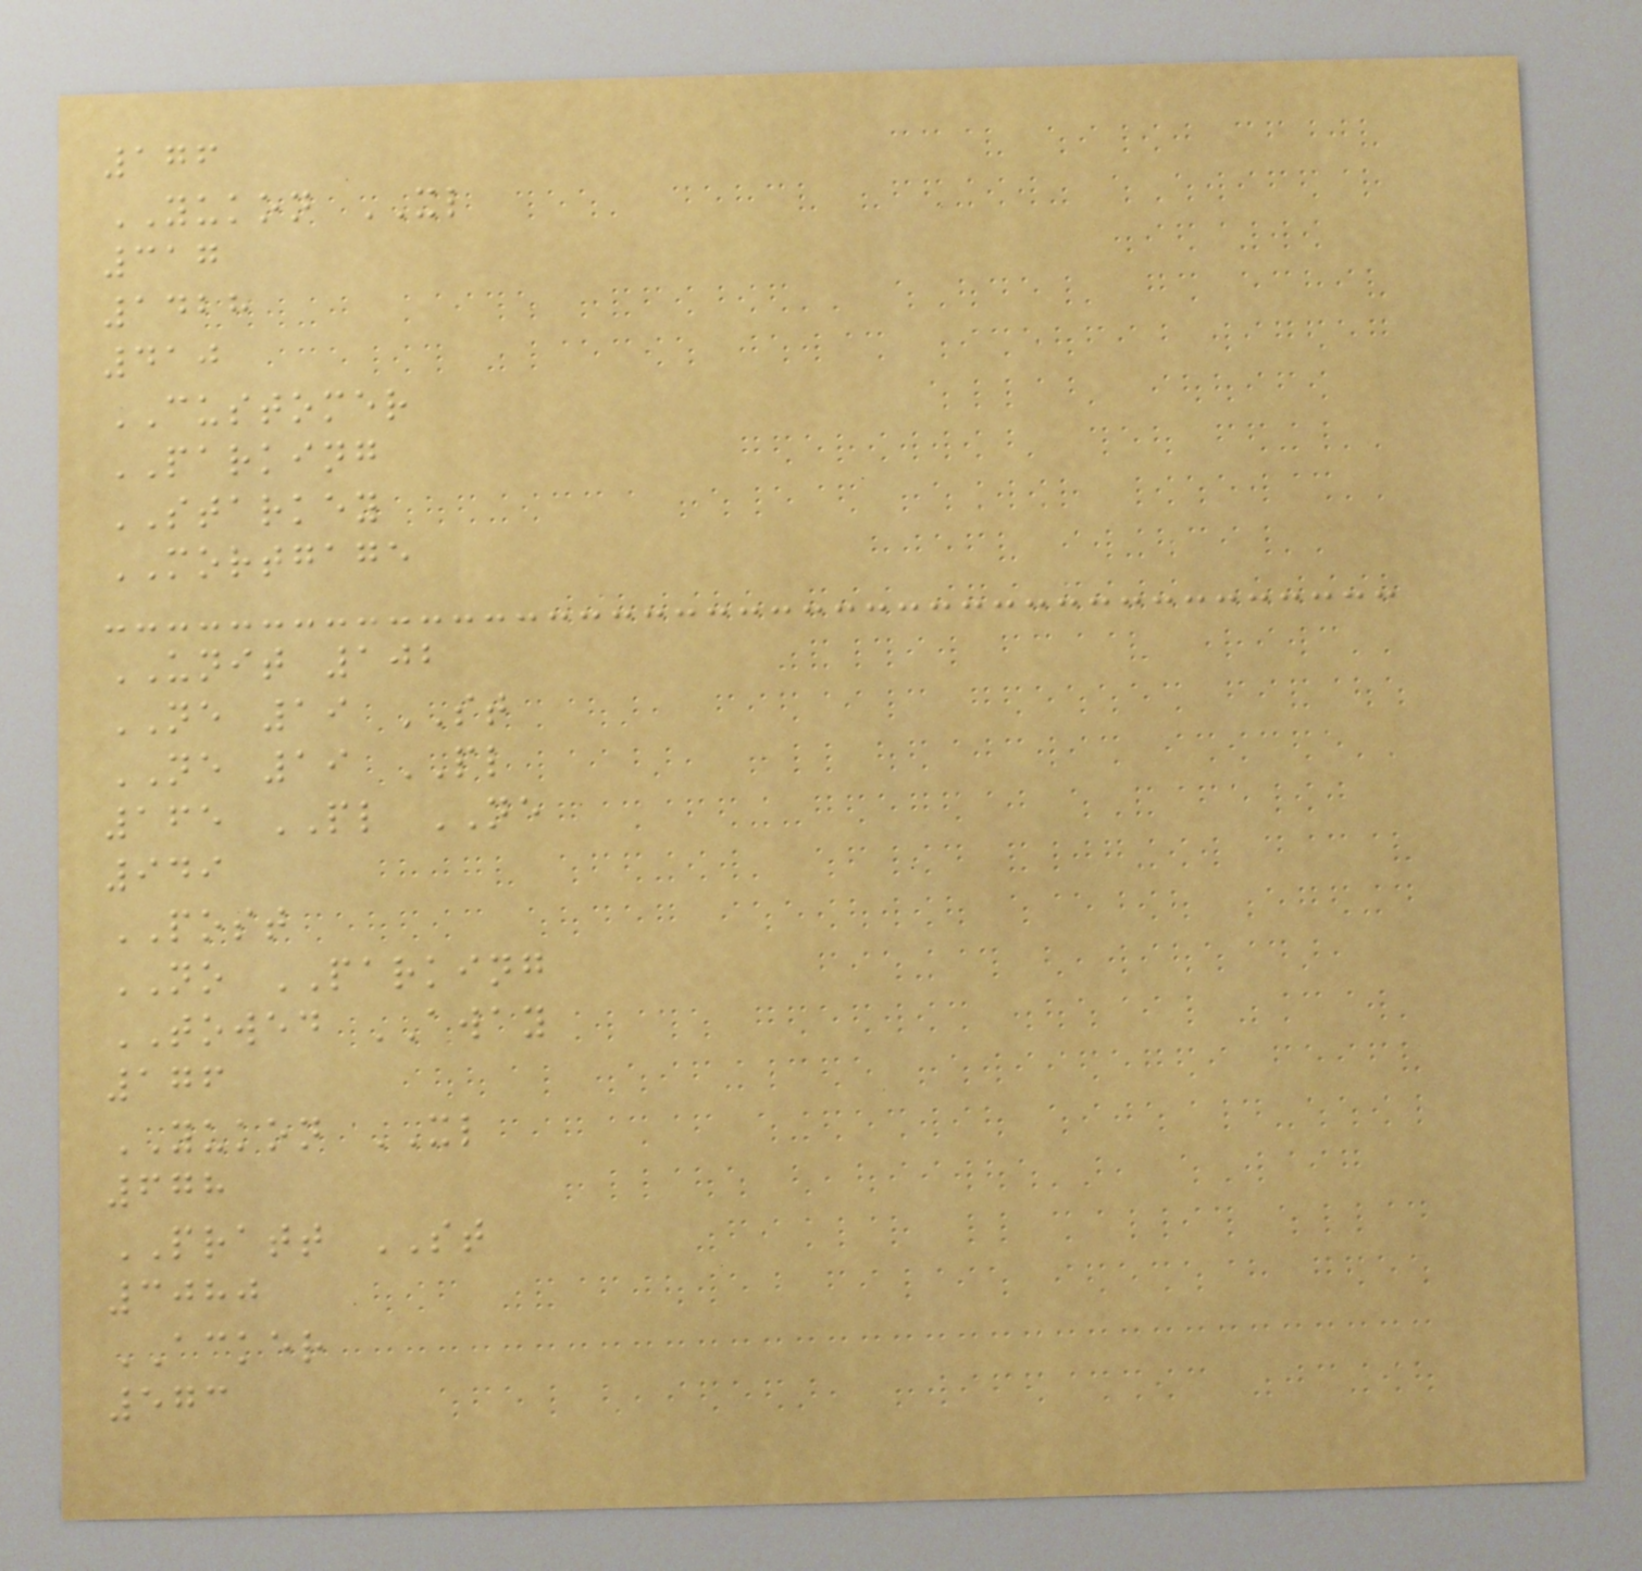176
YUKON XL
317
1428
410
CUSTOMER
PARKING
STARKEY
MORTGAGE
UNIT 102
NE 19 ST
NE 19 PL
165 PL NE
949
POST
NO PARKING
TOWED AWAY
176
YUKON XL
678
PRATT ST
3080
ACKER
573
